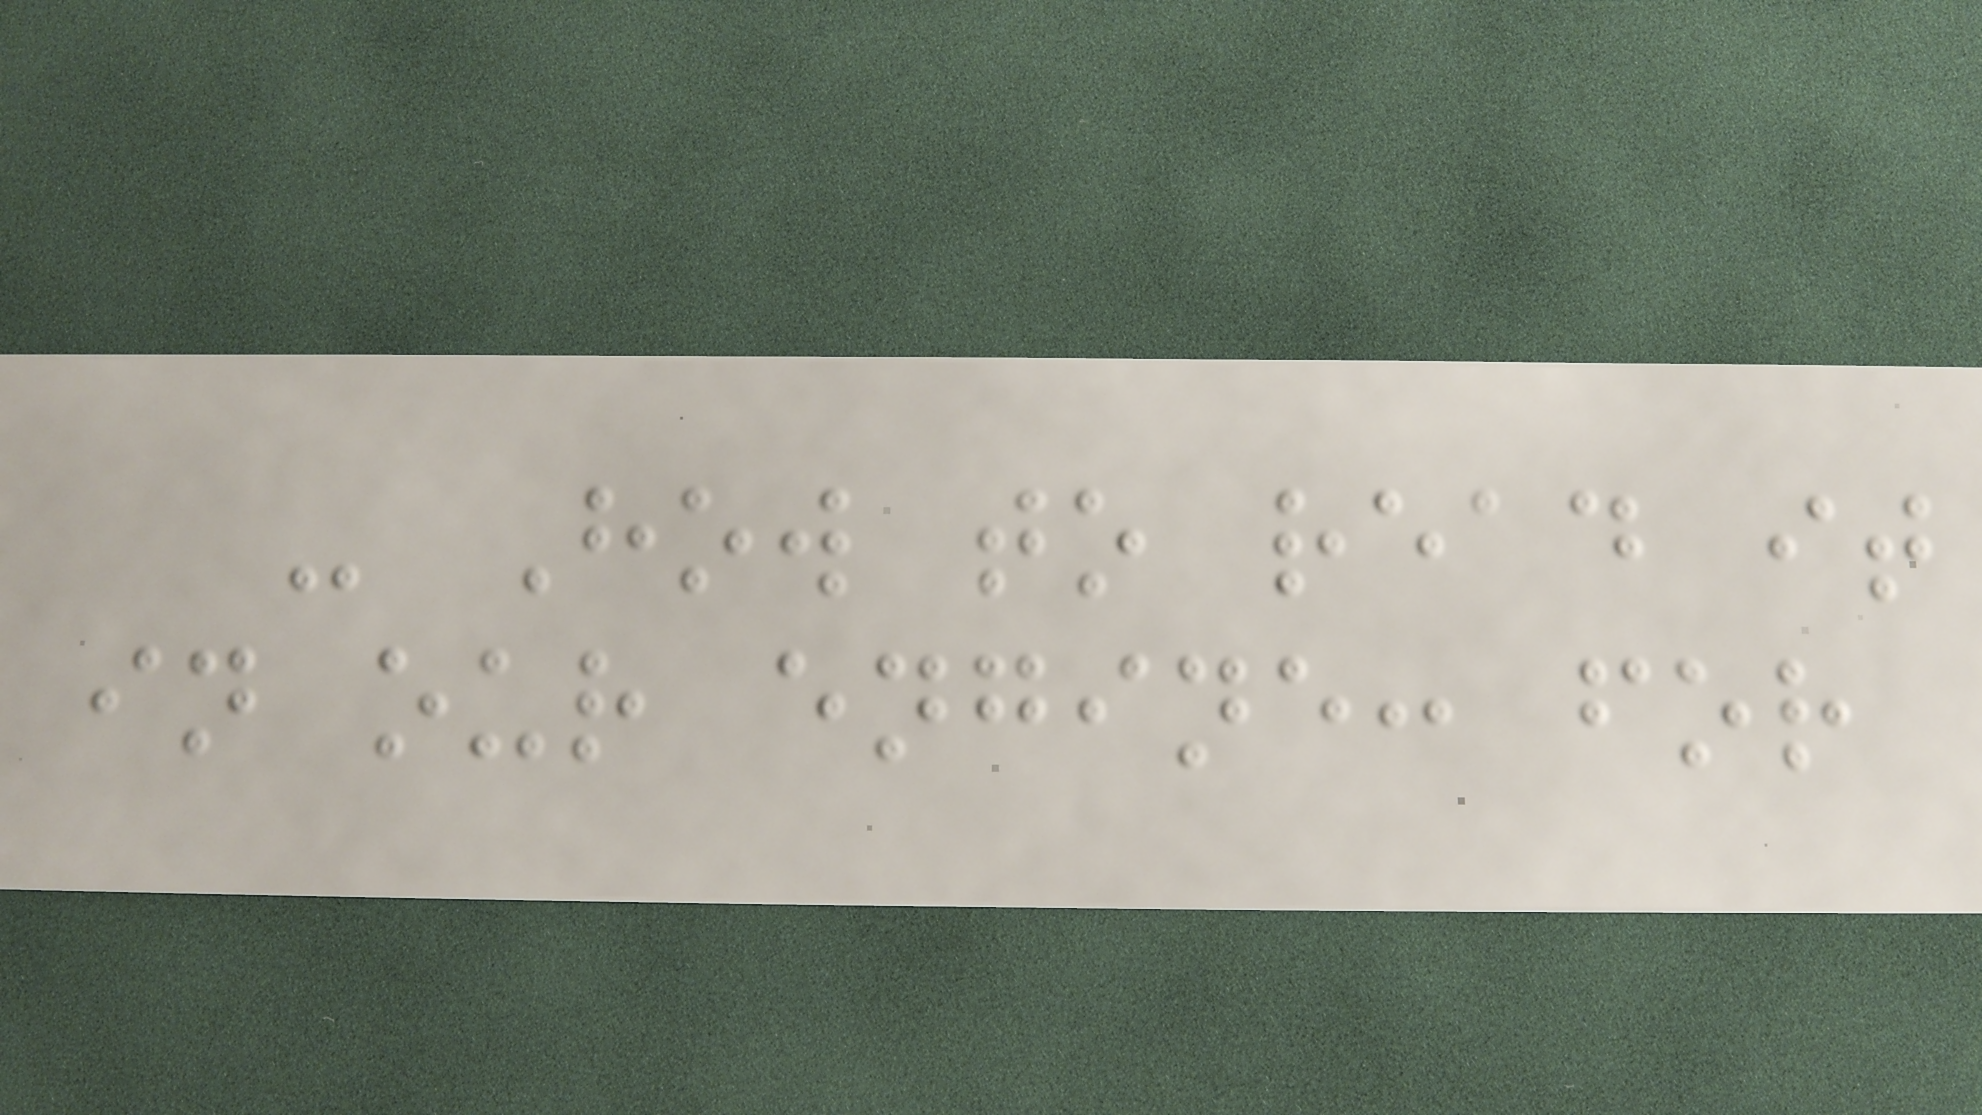- How to read it
in our engine: for
